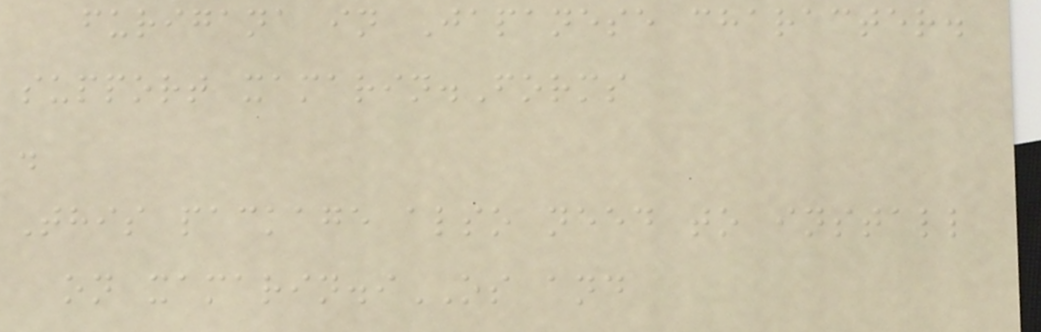furigana in Japanese character.
support xamarin.Forms
.
This package also need to install
on xamarin.iOS and
